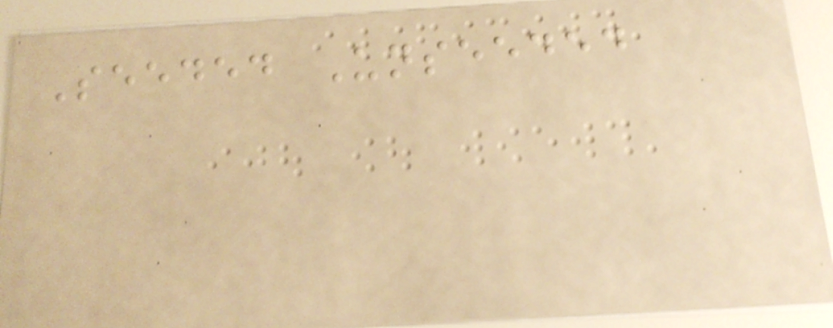Seeded Unseeded
